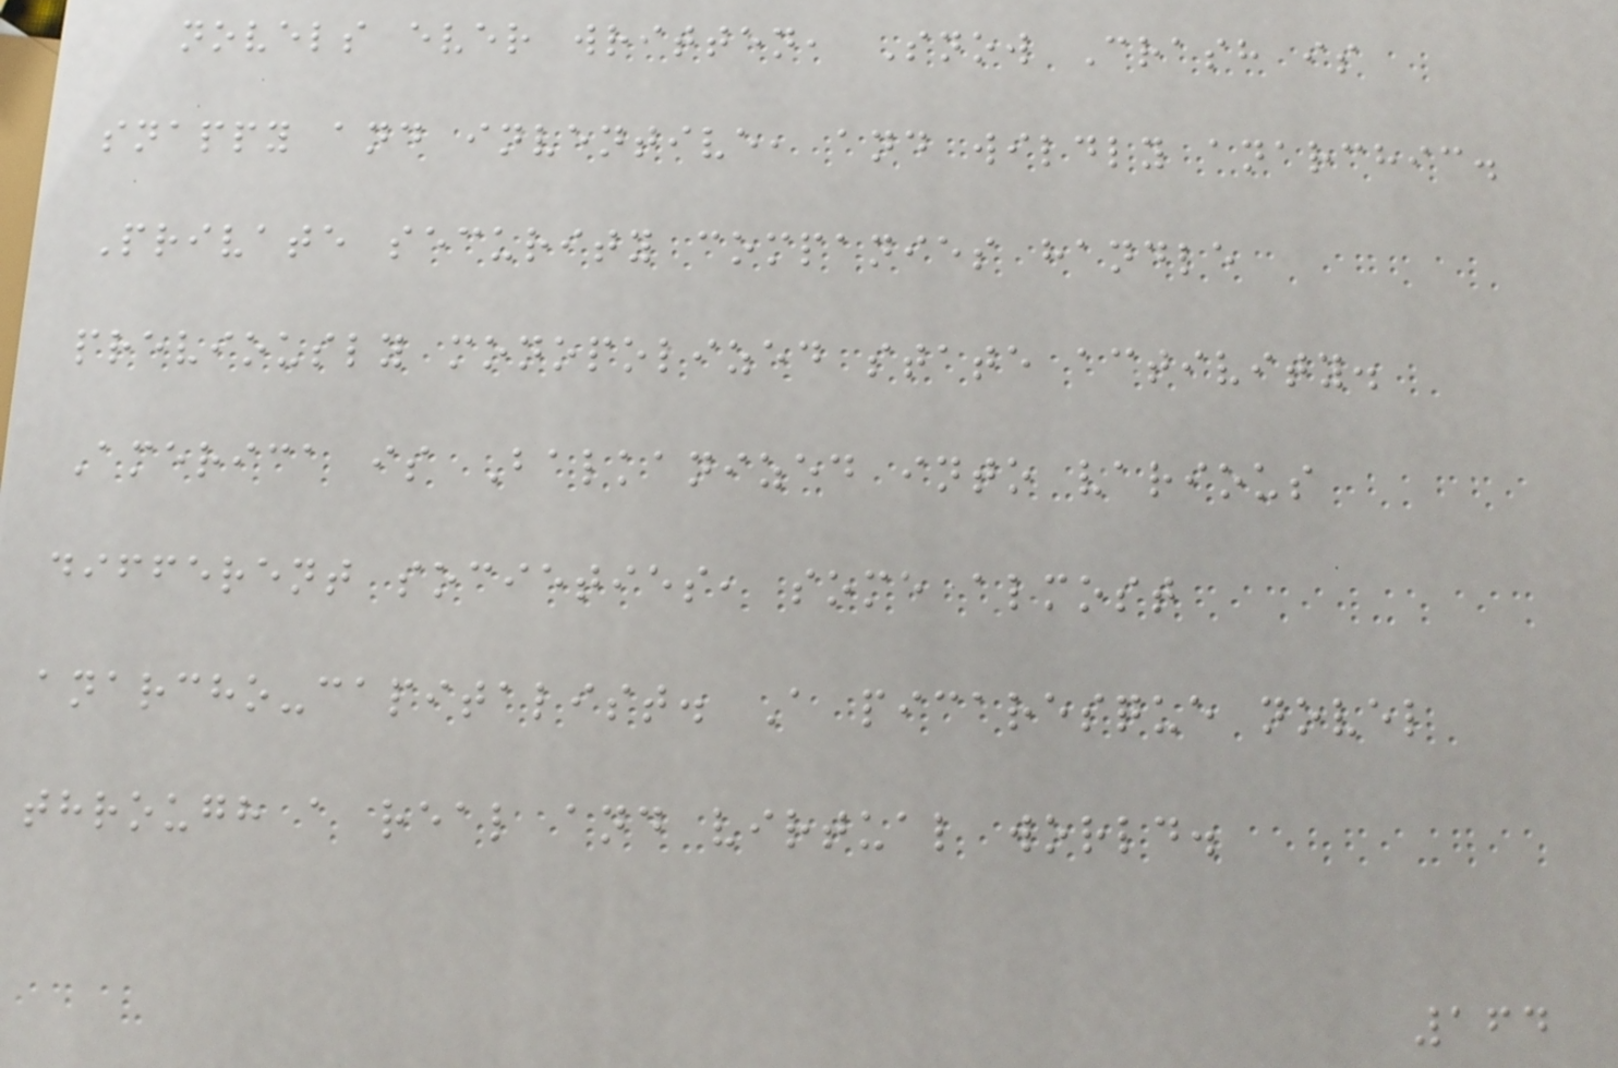novels ever written, Snow Crash is
snappy and inventive, and wildly anarchic.
Private security companies handle
previously monopolized state activity.
America is Balkanized into various
different societies, some almost
anarcho-capitalist. A picaresque novel
through a real and virtual world.
164
